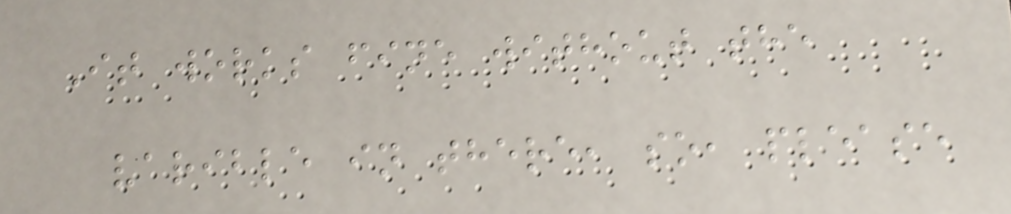It works fine without the
varible in there, so, please
